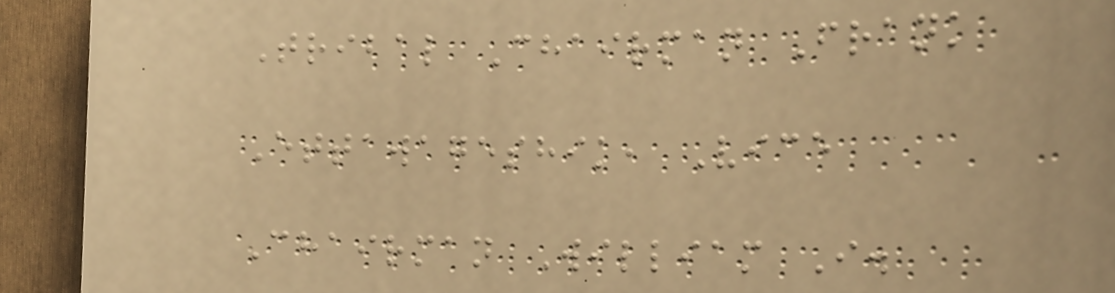Tribal Chairman Frank
Ettawageshik, Vice
Chairman William I.
